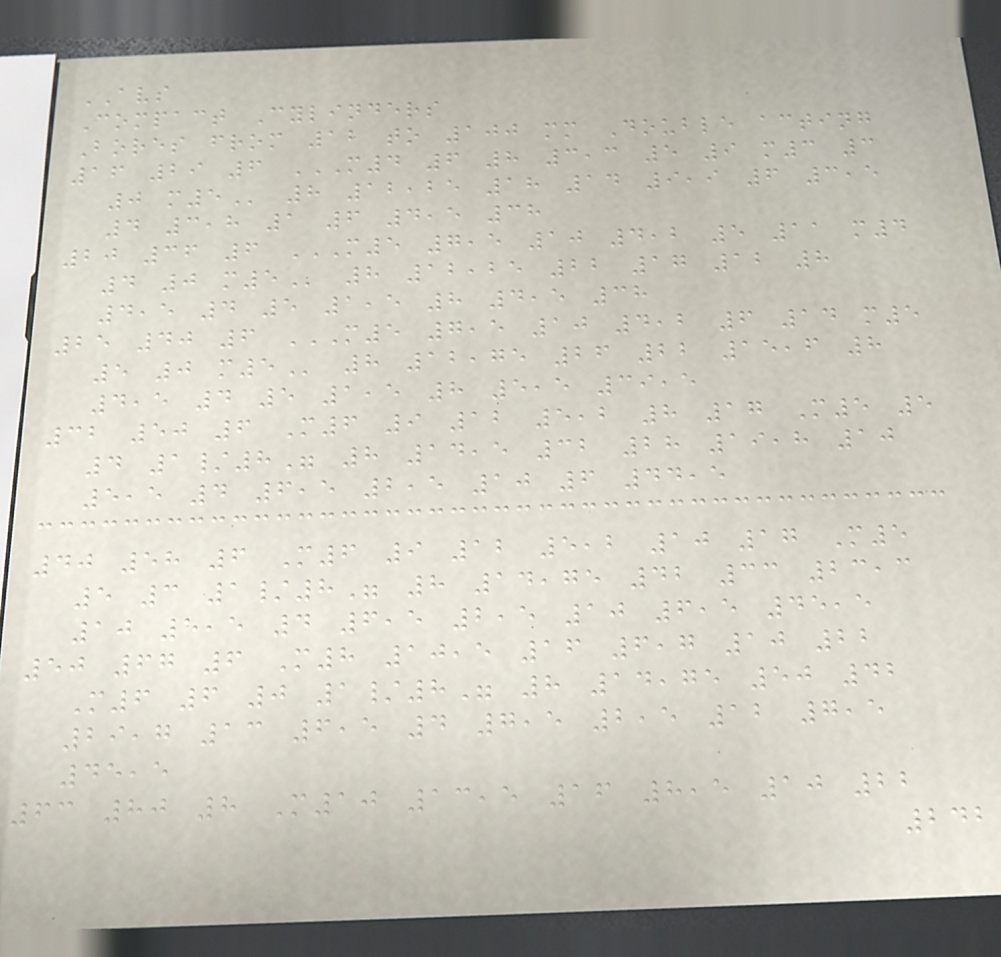AVS
Compact Cylinders
Bores from 12 to 100 mm Double acting
16 29 6 M4 6 8 3,3 5 9 M3 3
0 M5 8 12,25 18 14 9,9 6 3,5
4 3,8 1 6 4,5 38
20 36 6 M5 7,5 10 4,2 5 11 M4
4 0 M5 8 12,25 22 17 12 8
4,5 4 5 1,5 8 4,5 38
25 40 6 M5 7,5 10 4,2 6 14 M5
5 0 M5 8 12,75 26 22 15,6 8
4,5 4 5 1,5 8 5,5 39,5
32 50 6 M6 9 12 5,2 8 17 M5 5
4 1/8" 8 14,5 32 28 19,8 10
5,5 4 6,5 2,5 10 6 44,5
40 58 6 M6 9 12 5,2 10 17 M5
5 3 1/8" 8 14,75 42 33 23,3
10 5,5 4 6,5 2,5 10 6,5 45,5
50 67 6 M8 10,5 16 6,7 10 22
M6 6 0 1/8" 8 14,75 50 42
29,7 13 6,5 4 7,5 2,5 12 7,5
45,5
63 80 8 M10 13,5 16 8,5 10 22
242
